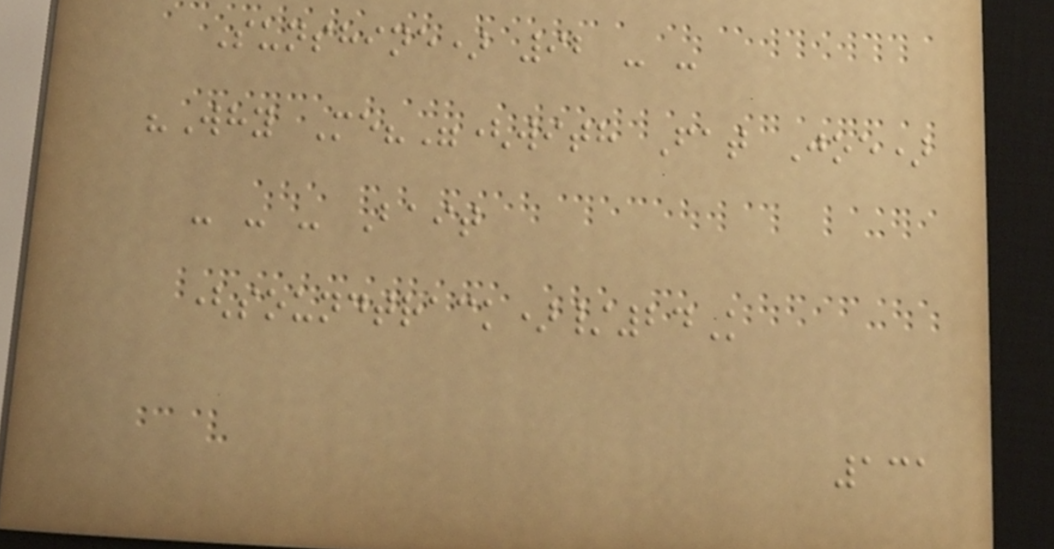Sunshine) 92 - -
"Why Me?"(with Fat Joe)
- - - Bait
(soundtrack)/24K
131
